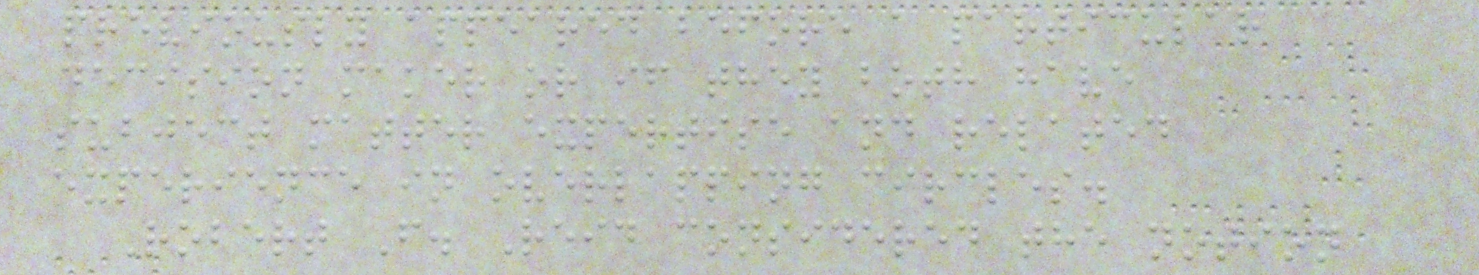previously appeared before a particular
decision maker or if they both have
subject matter expertise and related
experience in overlapping circles.
Robert F. Reid considered the notion
